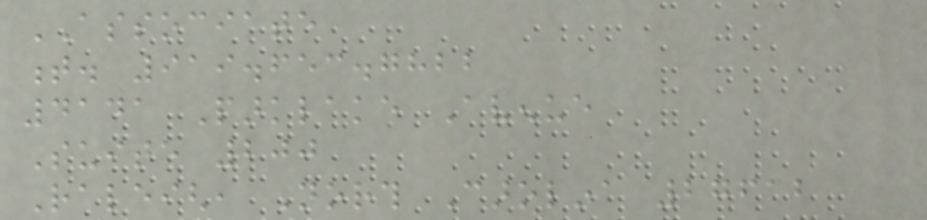ASSOCIATE
t. 919.653.7822
4141 Parklake Avenue
Suite 200
Raleigh, North Carolina 27612
